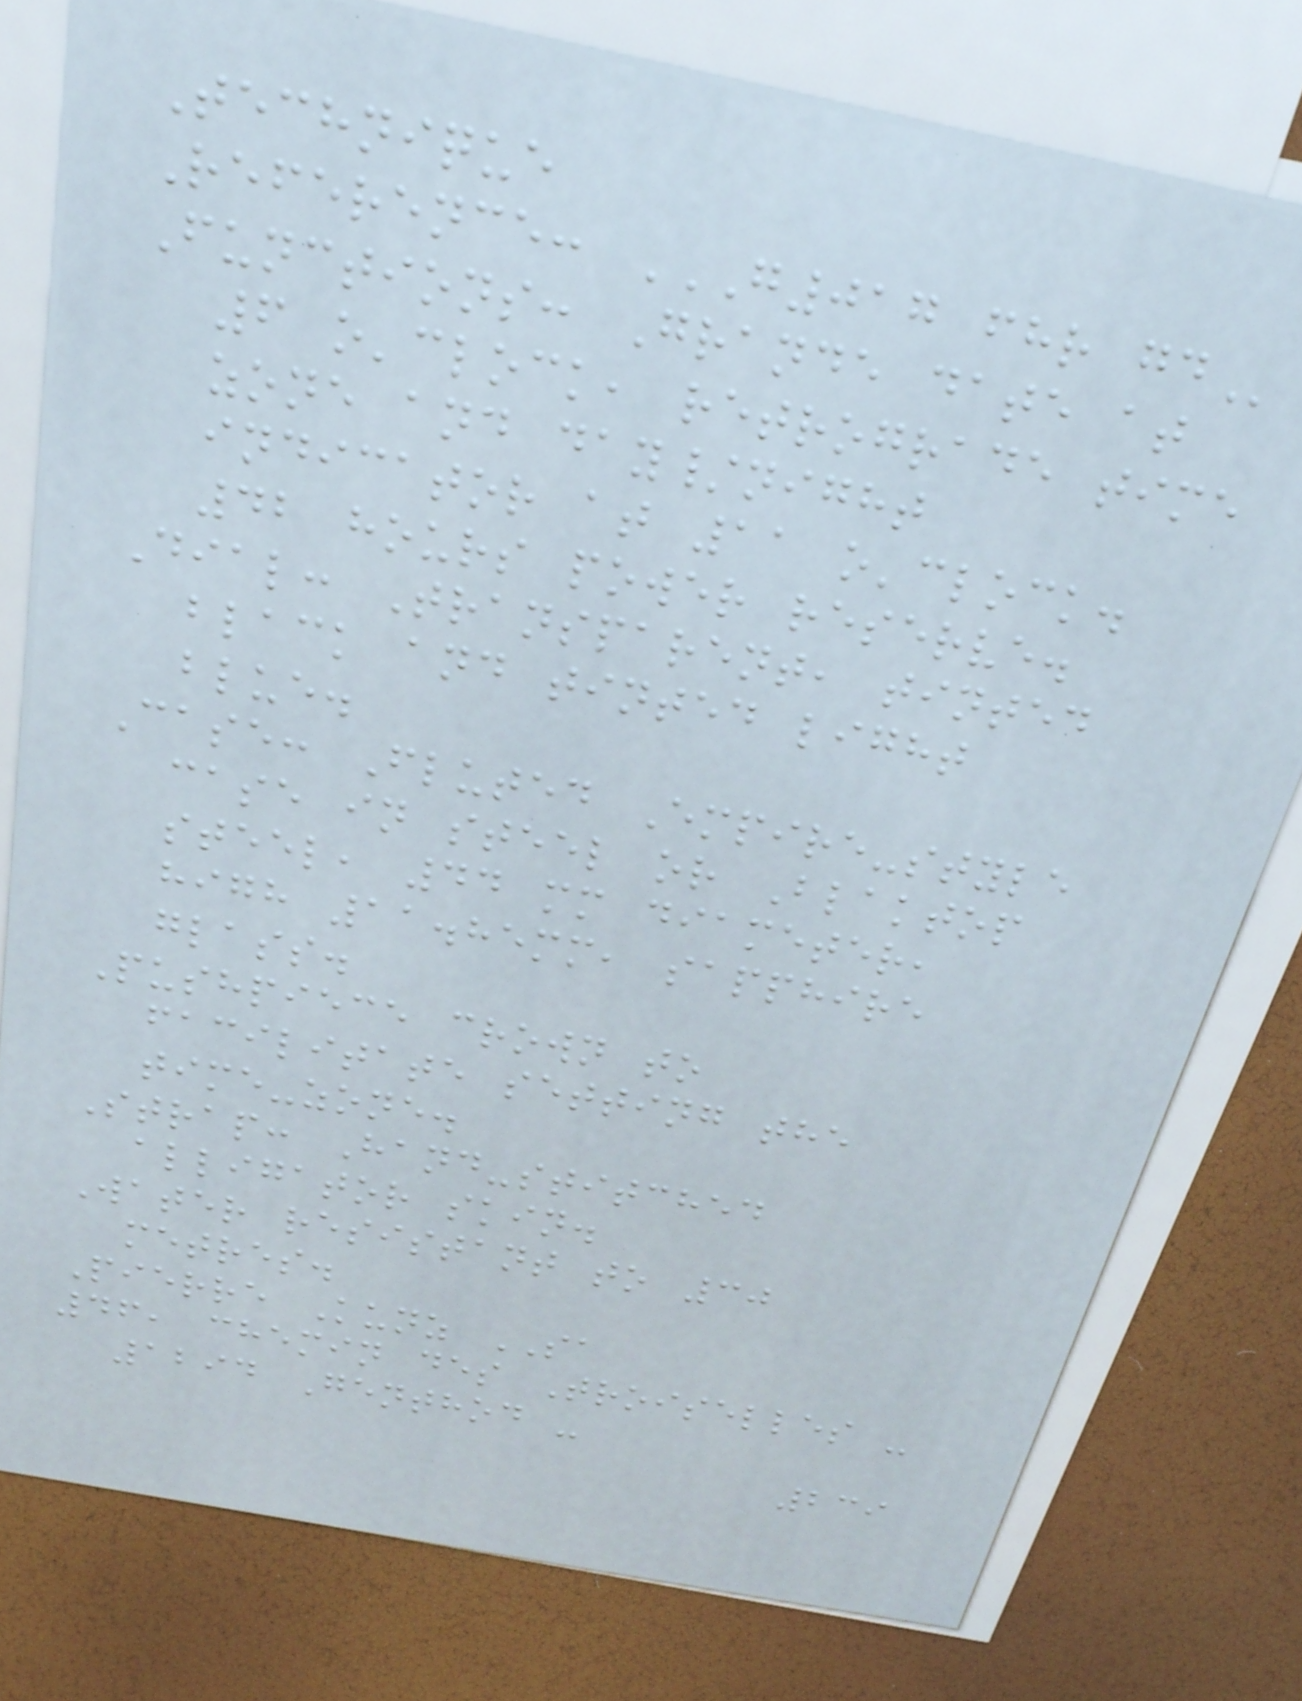Technique
Reference: G017 FHR GD
Functions: Grande date at
6 o'clock, retrograde time
zone and day/night
indicator at 11 o'clock.
42 hours power reserve.
Dial: Transparent, tinted
black and tinted light
blue.
Case: Fluted Empire-style
case in steel or Blaktop
steel, 44 mm diameter,
high 11.85mm, sapphire
glass.
Pushpiece crown to
facilitate setting the
time-zone.
Strap: Hand-stitched
alligator skin.
Water resistant to 30
metres.
Pierre Kunz SA
46, chemin des Troiselles -
1294 Genthod -
239
